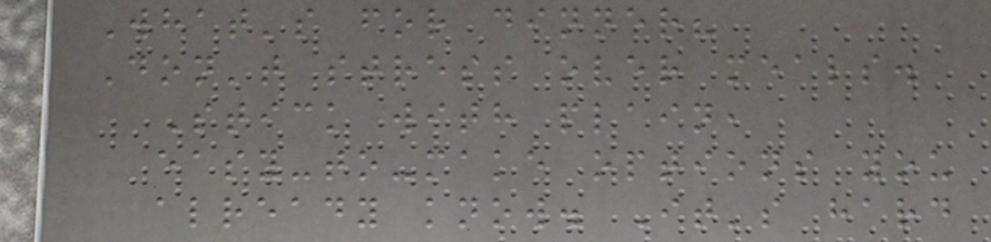What's for dinner?
Don't stress over meals.
Stick with plain,
easy-to-make options you
already know. It's hard
